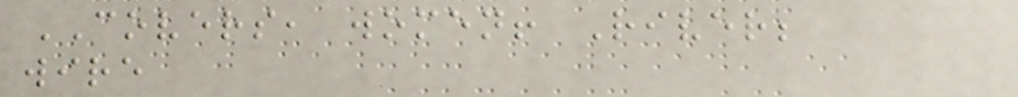COVERS, women! River;
wire
